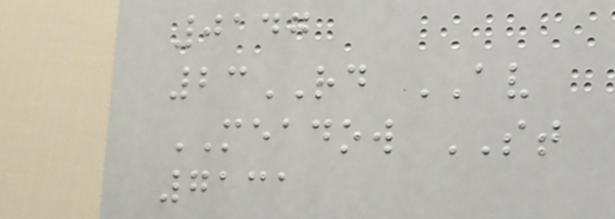0147
23RD AV
MEADOW ST
7131
